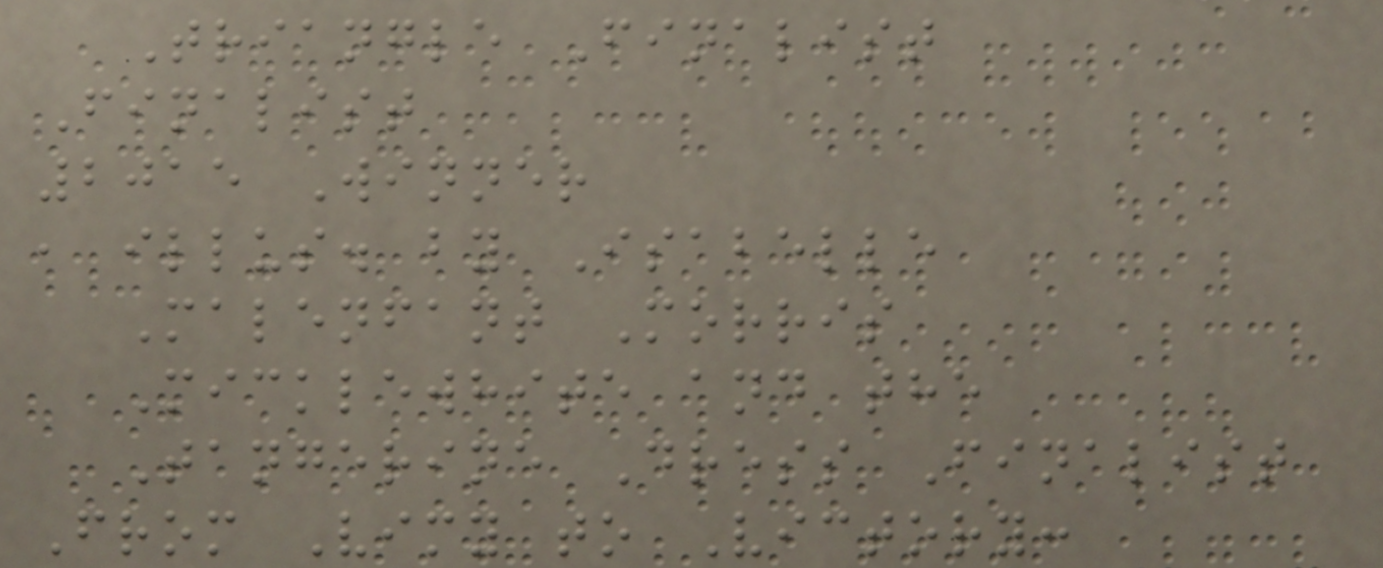Triangle Finalist
Finalist
2015 Winner
, illus. by Isabelle
Malenfant Morris
Micklewhite and the
Tangerine Dress Finalist
From Vimy to Victory:
